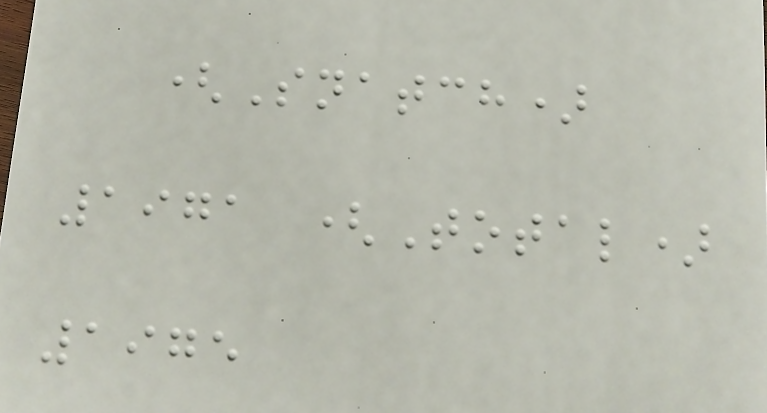(Snatch)
1971 (Total)
1975
